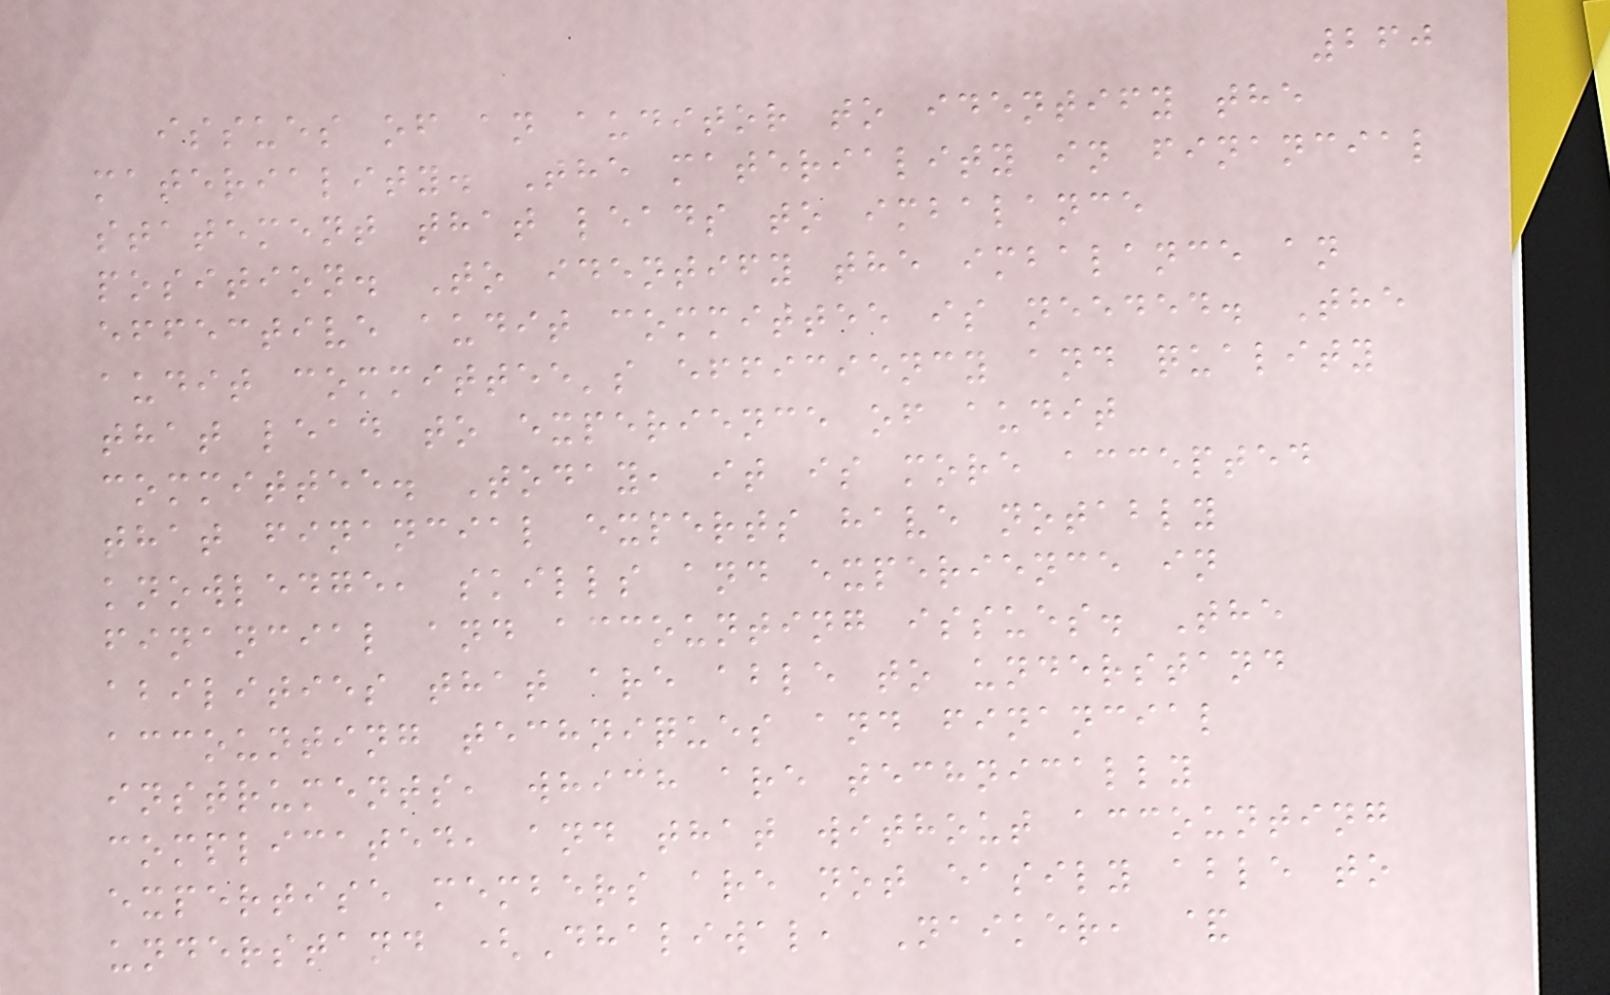260
issues of an auditor to identify the
materiality. The materiality in financial
statement that leads to imbalance
position. To identify the imbalance an
effective audit committee is needed. The
audit committee's efficiency and quality
that lead to experience of audit
committee. Today, it is more accepted
that financial experts have notably
knowledge, skills and experience in
financial and accounting issues. The
abilities that are able to understand
accounting techniques and financial
instruments, which are technically
complicated, and that without accounting
expertise members are not easily able to
understand (Dhaliwal, Naiker, &
